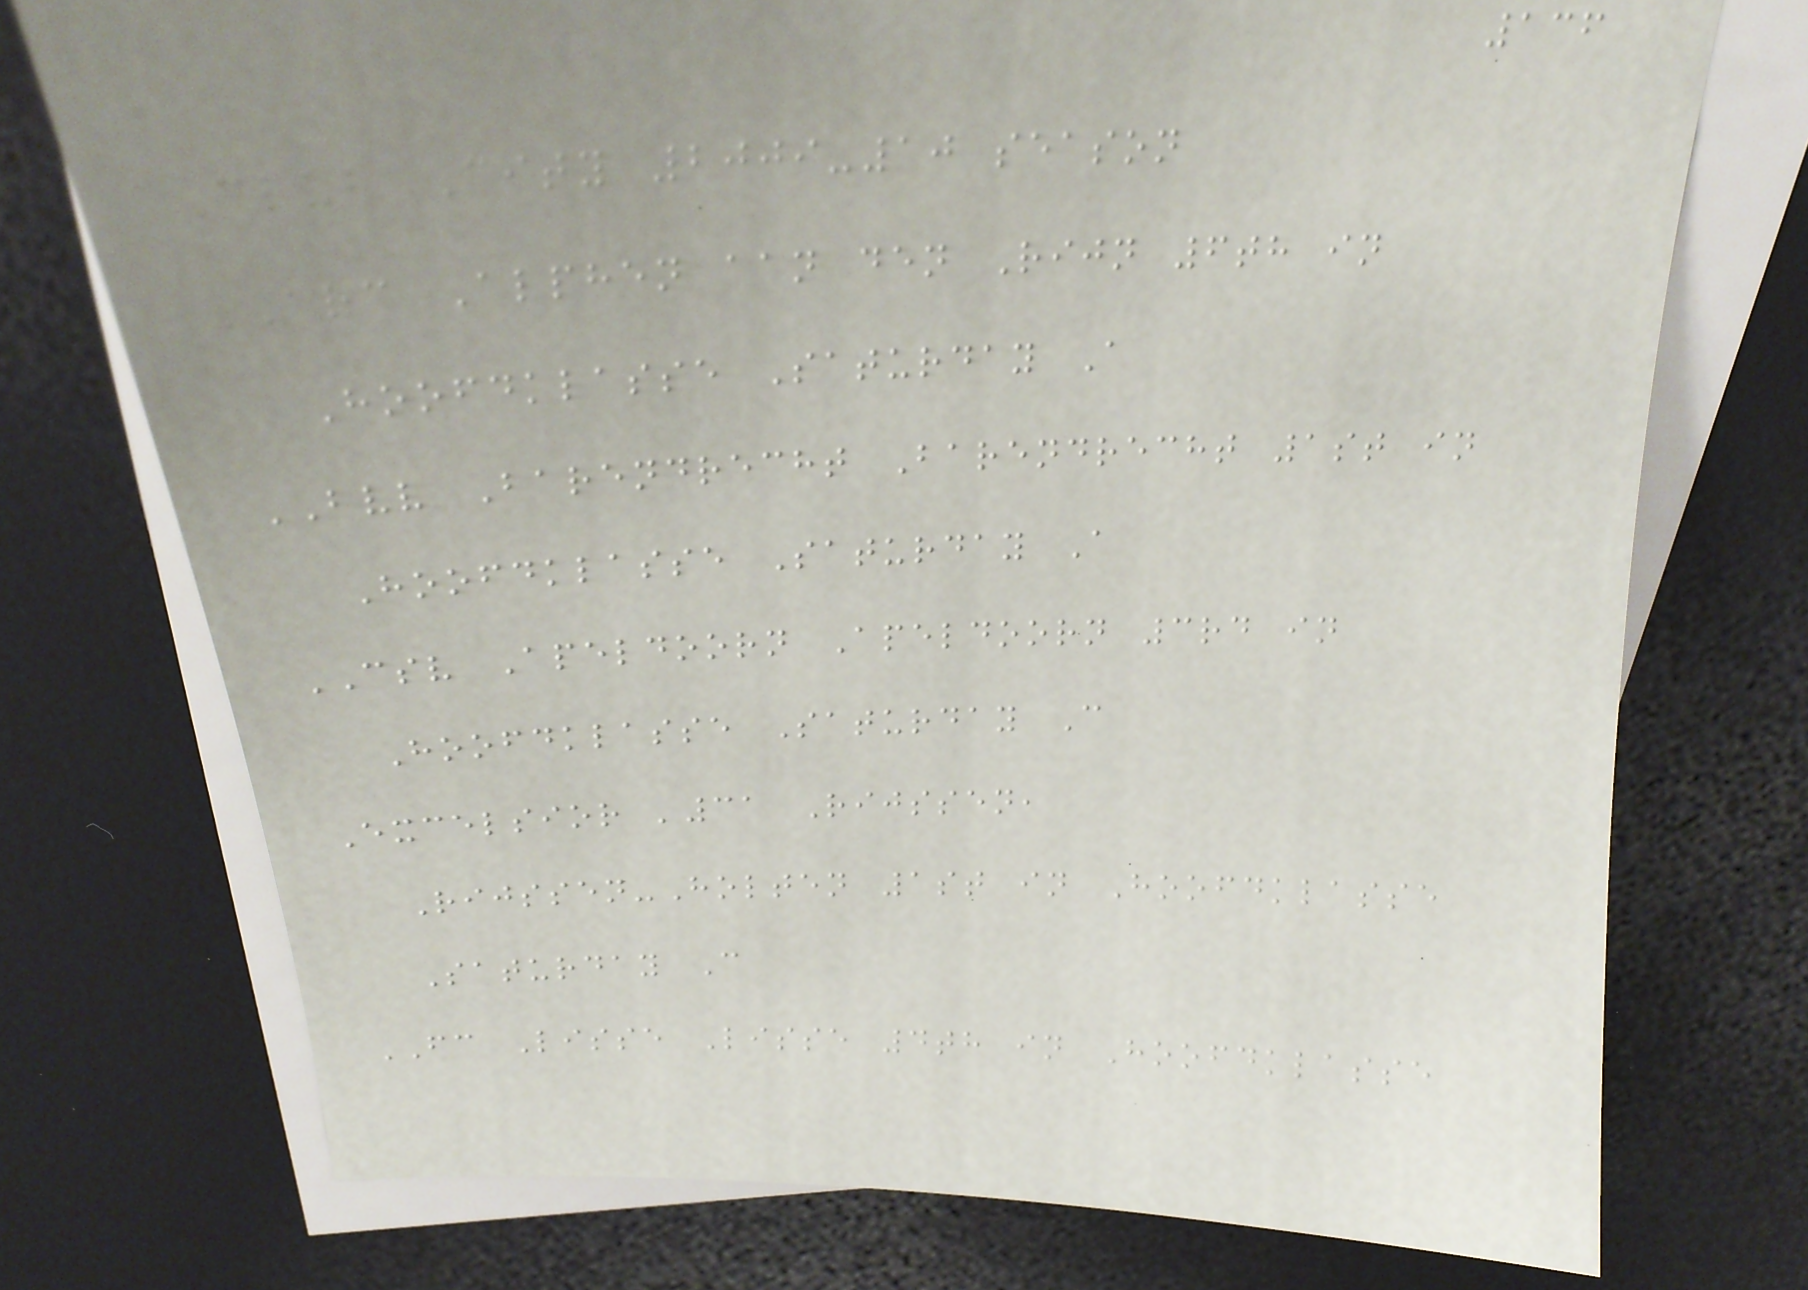136
Club City 2009-10 season
ARC Alphen aan den Rijn 6th in
Hoofdklasse Saturday A
BVV Barendrecht Barendrecht 1st in
Hoofdklasse Saturday A
CSV Apeldoorn Apeldoorn 3rd in
Hoofdklasse Saturday C
Excelsior '31 Rijssen,
Rijssen-Holten 1st in Hoofdklasse
Saturday C
FC Lisse Lisse 4th in Hoofdklasse
